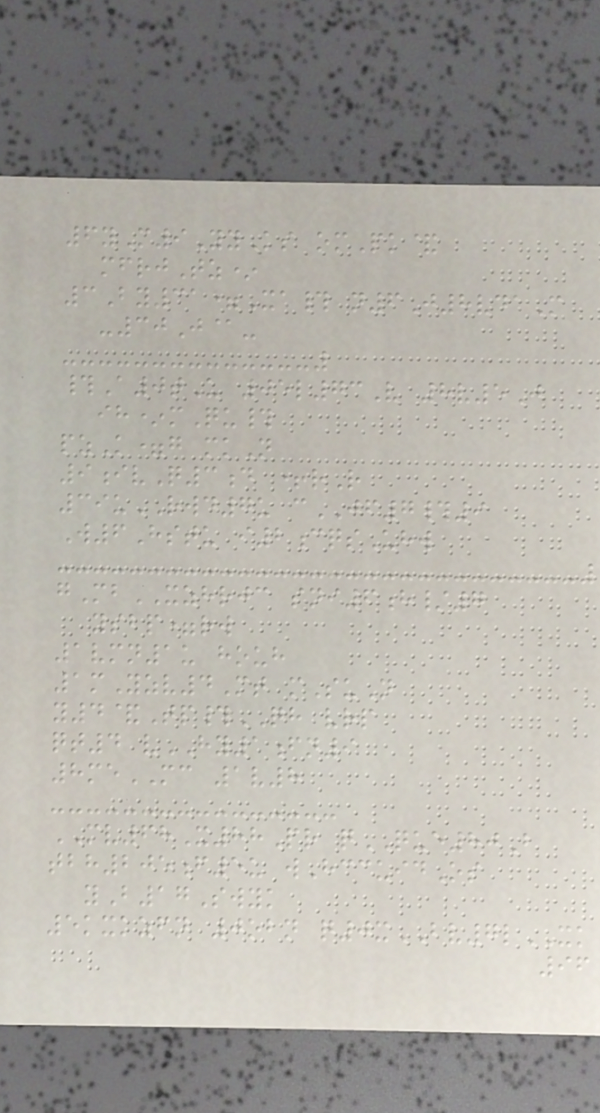6yM9YyKs omPk&
mfrjTz*
3By31=Xa# n6J8vdaM
-30J@-
#A0tU 05l73V 8v5J
ih*mQu#
pzK=g mkN
9ivQ3d +rR
39uRWD7u cJF7#9
W6Hstu i2cqsUhw
gMbXZHRJC sni6h/7
ysbp=rw
1vmn1u houh
1mYzv4Mt mSuN
y4&Tp#QH vrp
qt4 vHY1fn9
8meMC 1v8
MV68X88Pr qQUE80B
tbh205f5u wHccuidOs
yB17Swyk
5kxkzfn 0obn q0xBV7lXK
96
